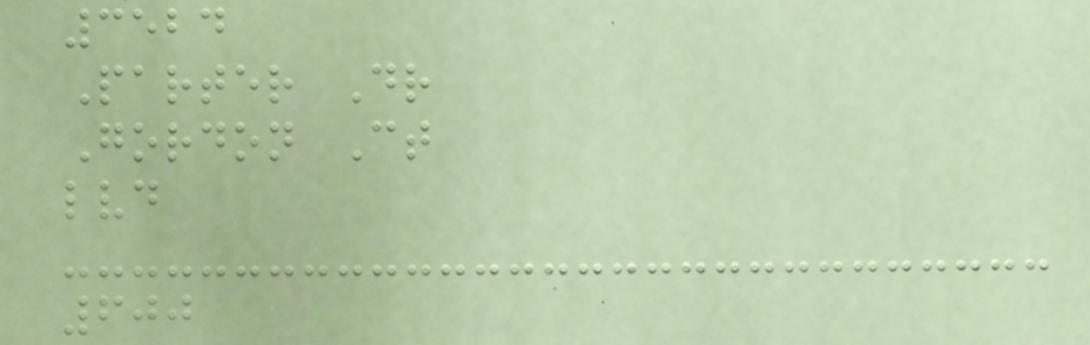3524
Parter Dr
Gordon Ct
lvd
600
